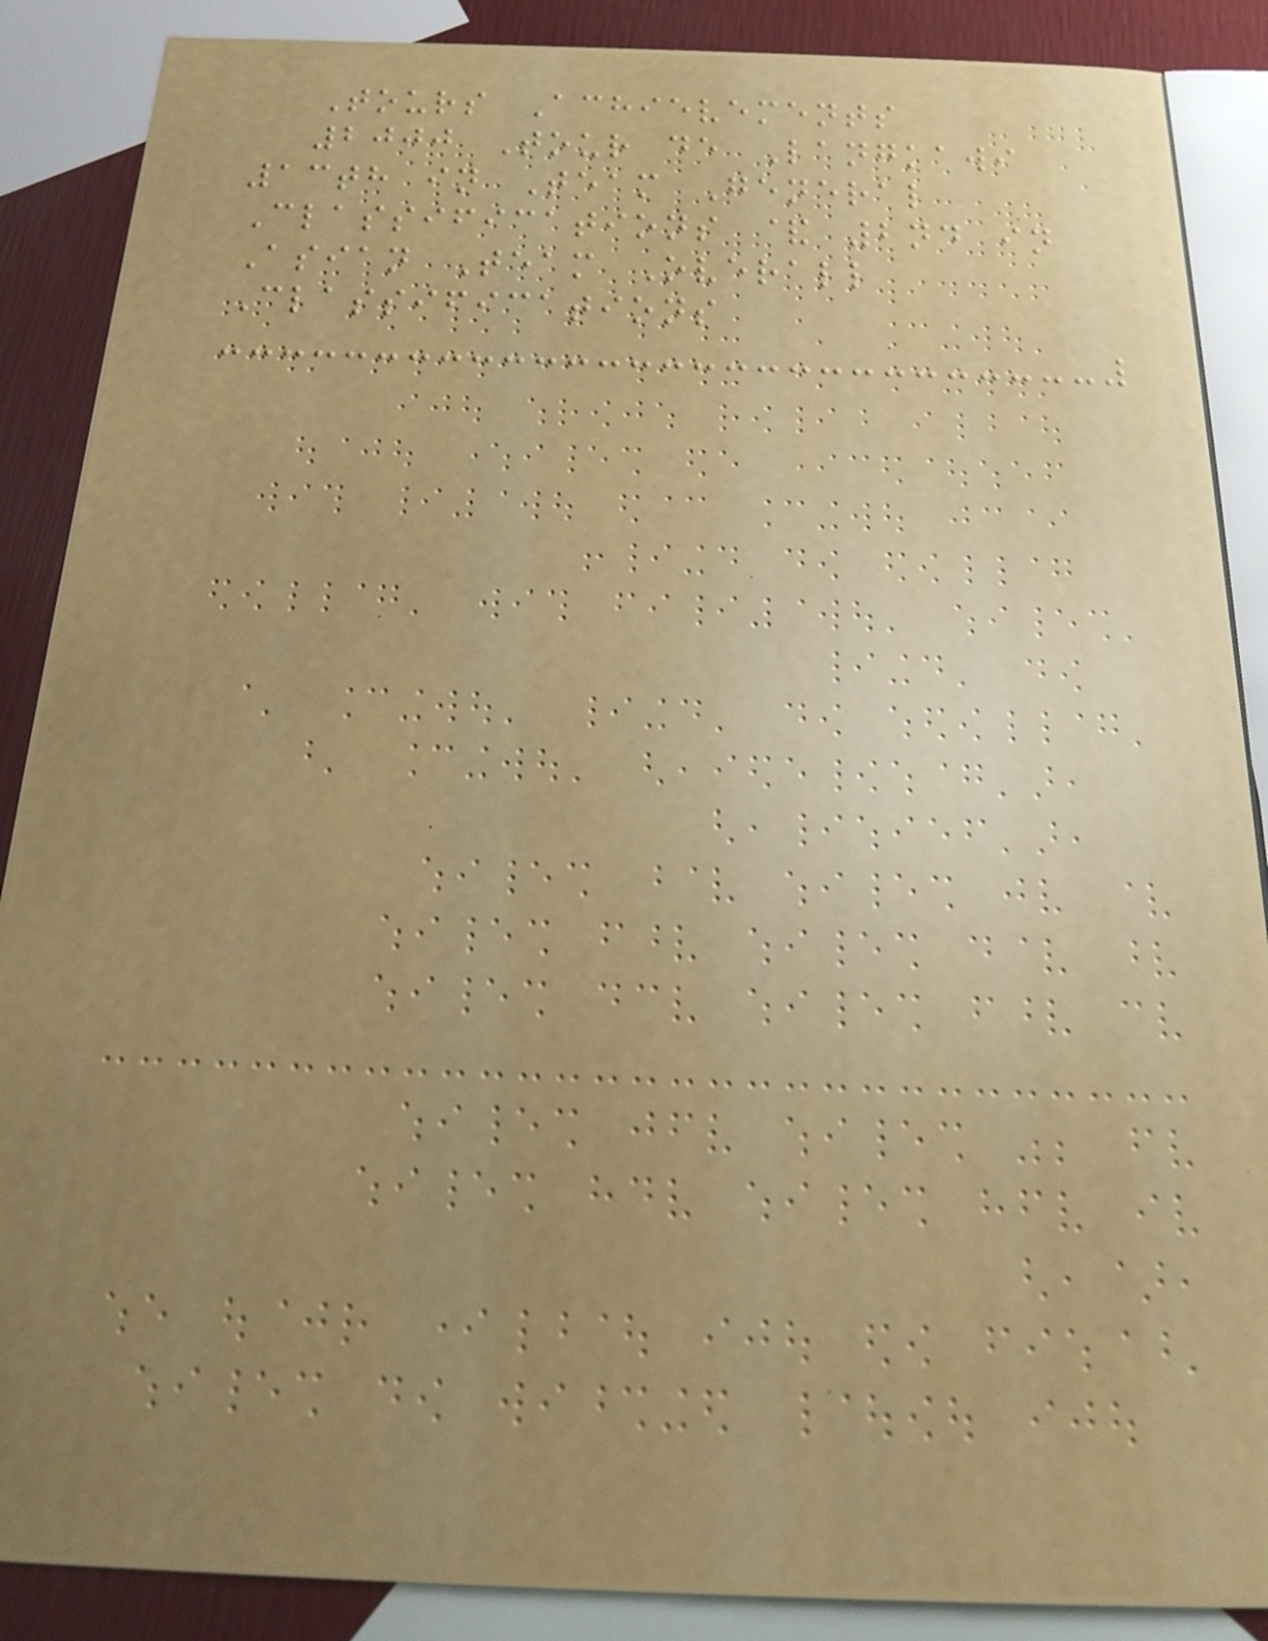Tours Achievements
2000 Tour de Langkawi
13th in Team General
Classifications & 2nd in
Asian Team Overall
Classifications
